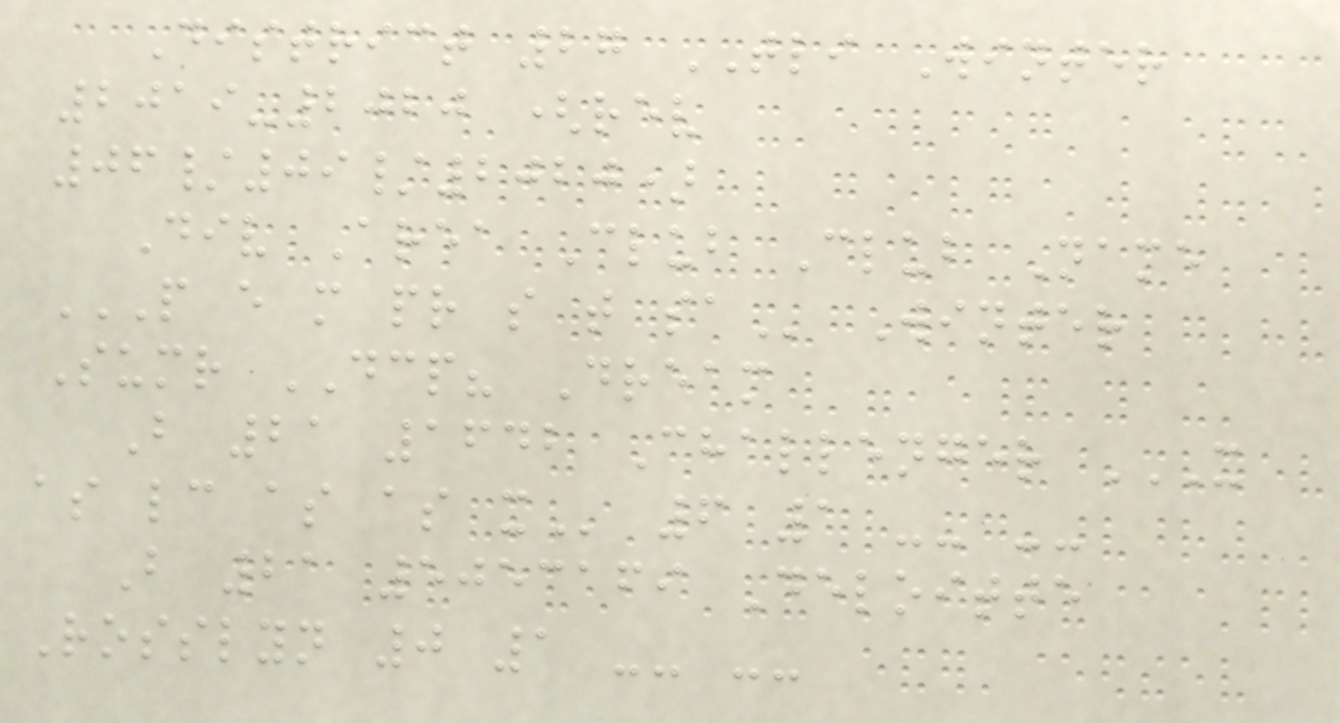District 27 TLI Winter
2019-2020 (rev
06/09/2020)
Div Area Club Club Name
P E M PR S T SA Winter
Sumr DCP? Dream
B 21 1642 Challenger X
AS LC AS AS X 6 1 -- --
B 21 5053169 Deloitte
Rosslyn 0 1 -- --
